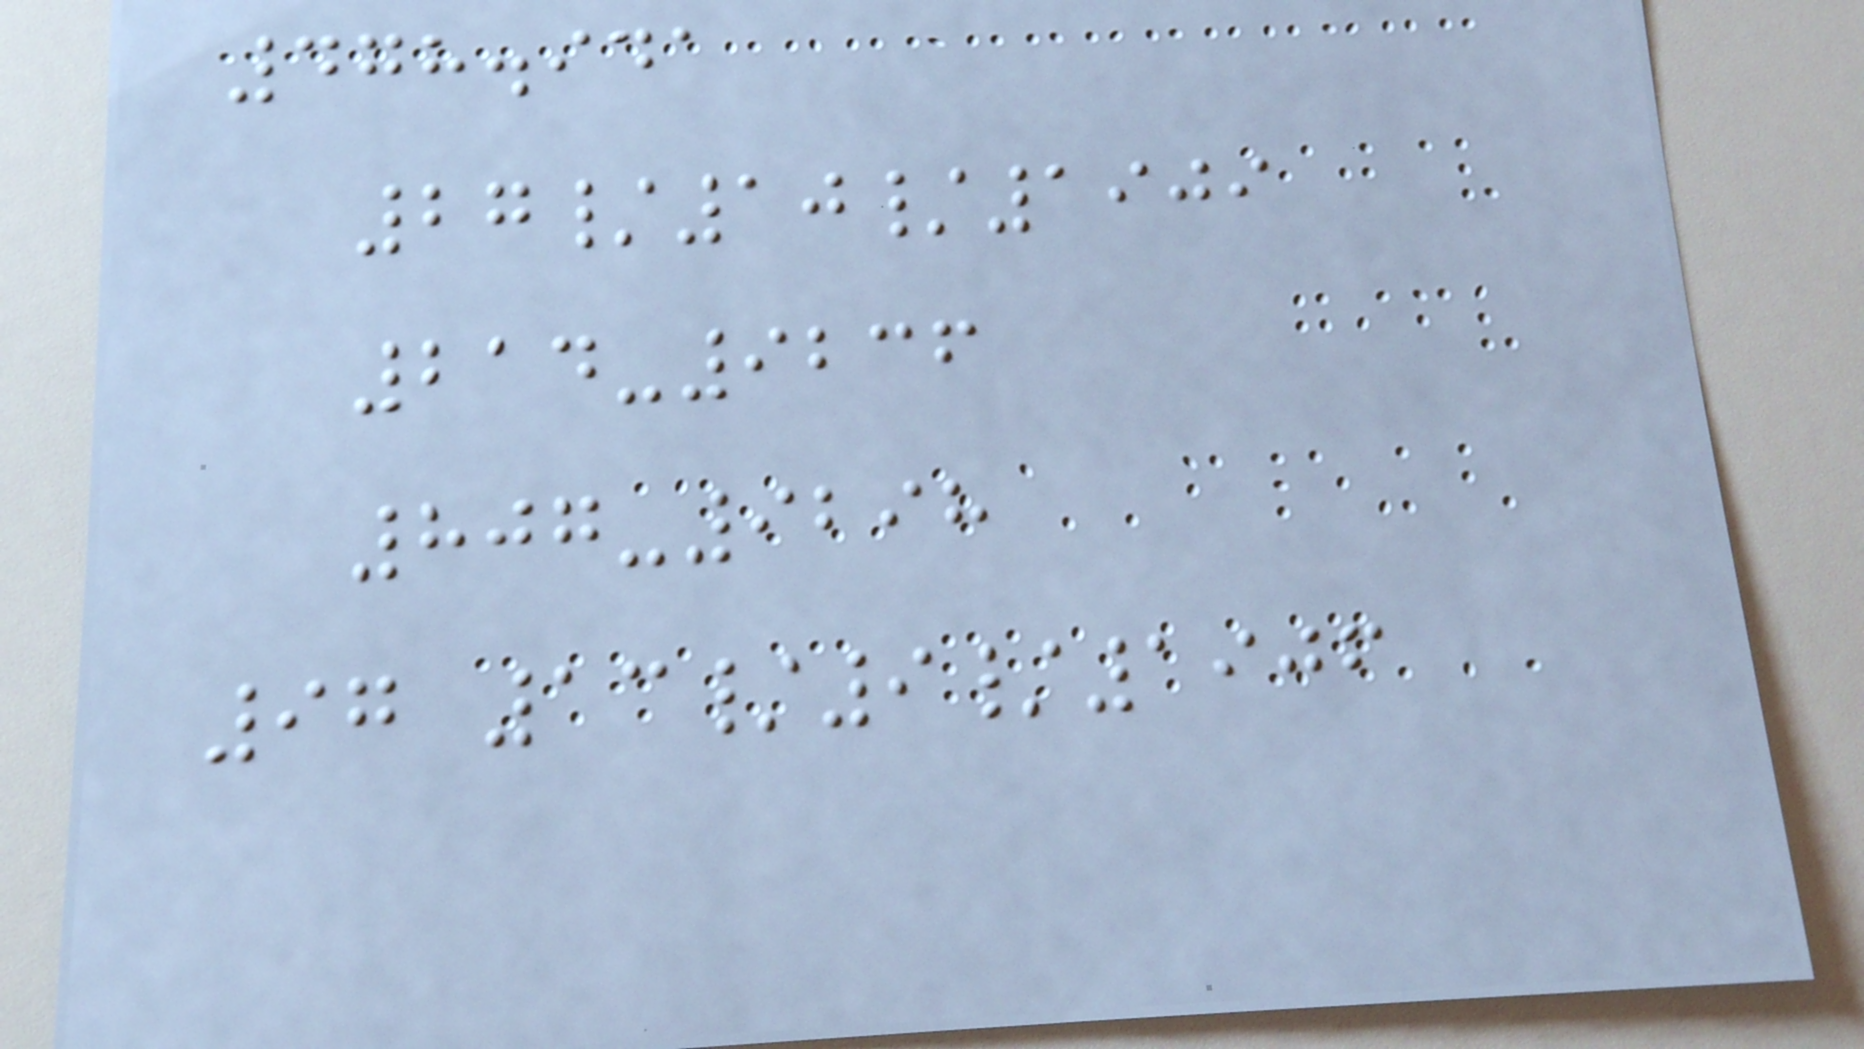478.941
27/10/1909
214-9236
807-9298
97 13/9/1906
